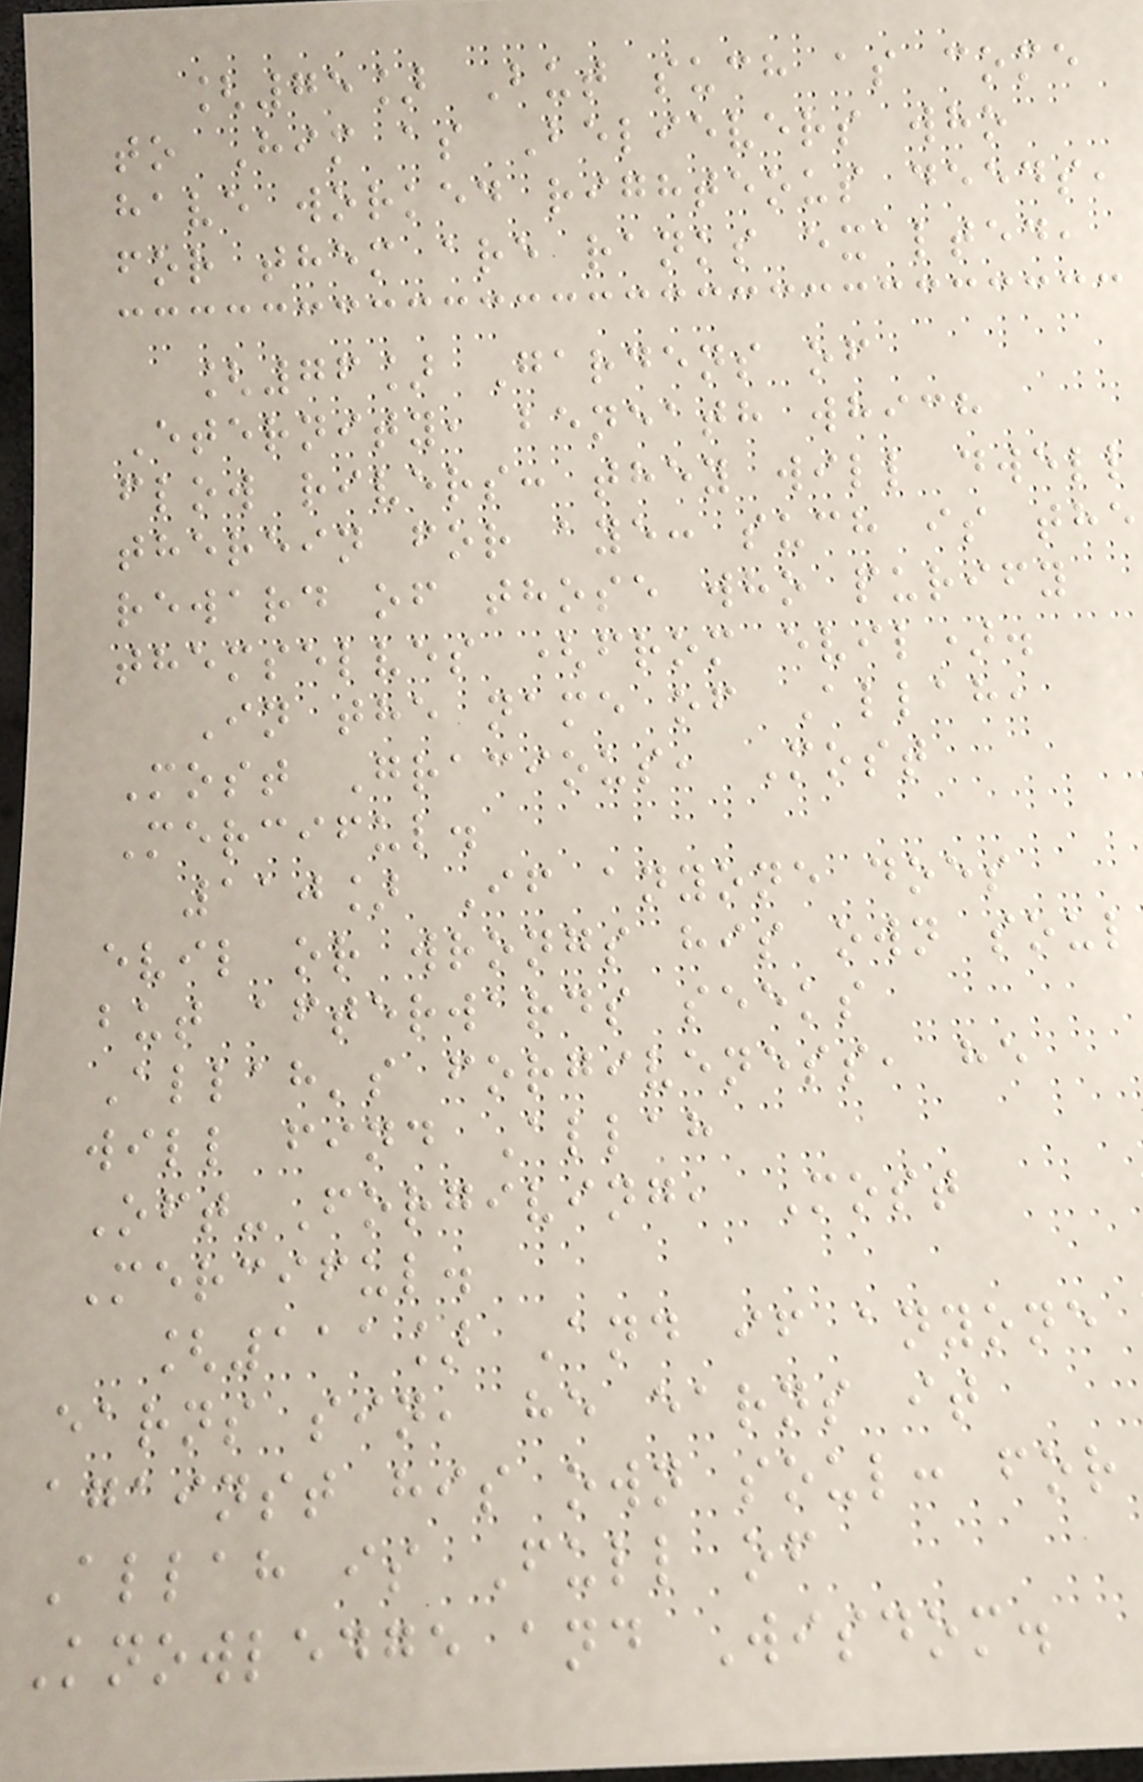[75] But such as come
to Him as Believers who
have worked righteous deeds,
for them are ranks exalted,
[76] Gardens of
Eternity, beneath which
flow rivers: they will dwell
therein for aye: such is the
reward of those who purify
themselves (from evil).
In the name of Allah,
Most Gracious, Most
Merciful.
110] If anyone does
evil or wrongs his own soul
but afterwards seeks
Allah's forgiveness, he
will find Allah
Oft-Forgiving, Most
Merciful.
[111] And if anyone
earns sin, he earns it
against his own soul: for
Allah is Full of
Knowledge and Wisdom.
